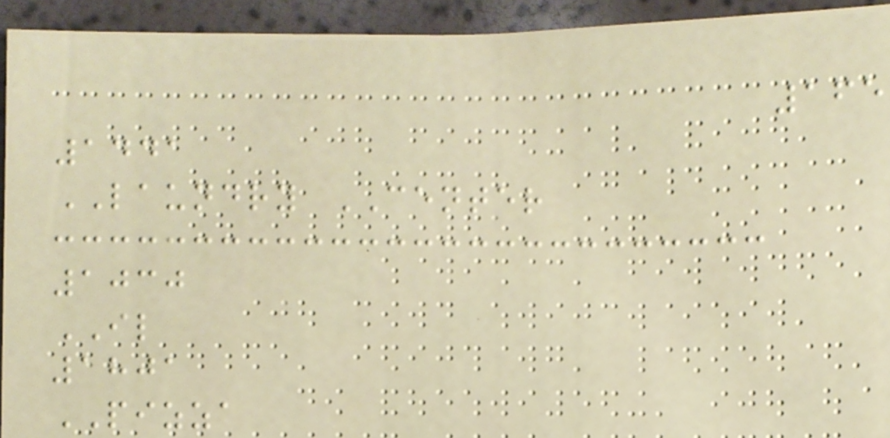165
1441
LAUNDRY CENTER
1030
IL
1801
PIZZA
